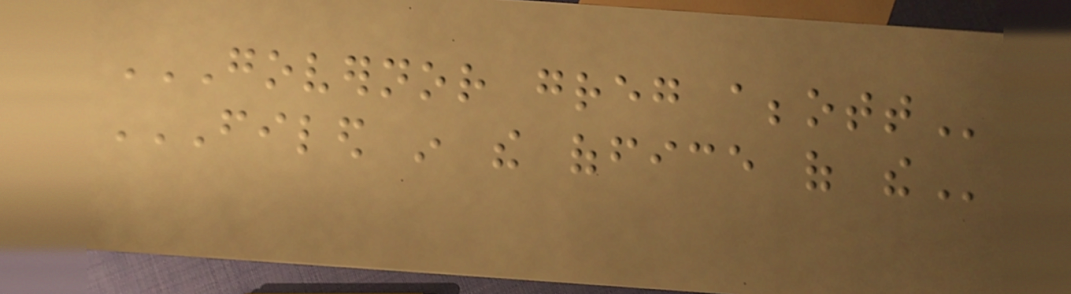GOVERNOR GREG ABBOTT
FILED IN THE OFFICE OF THE
